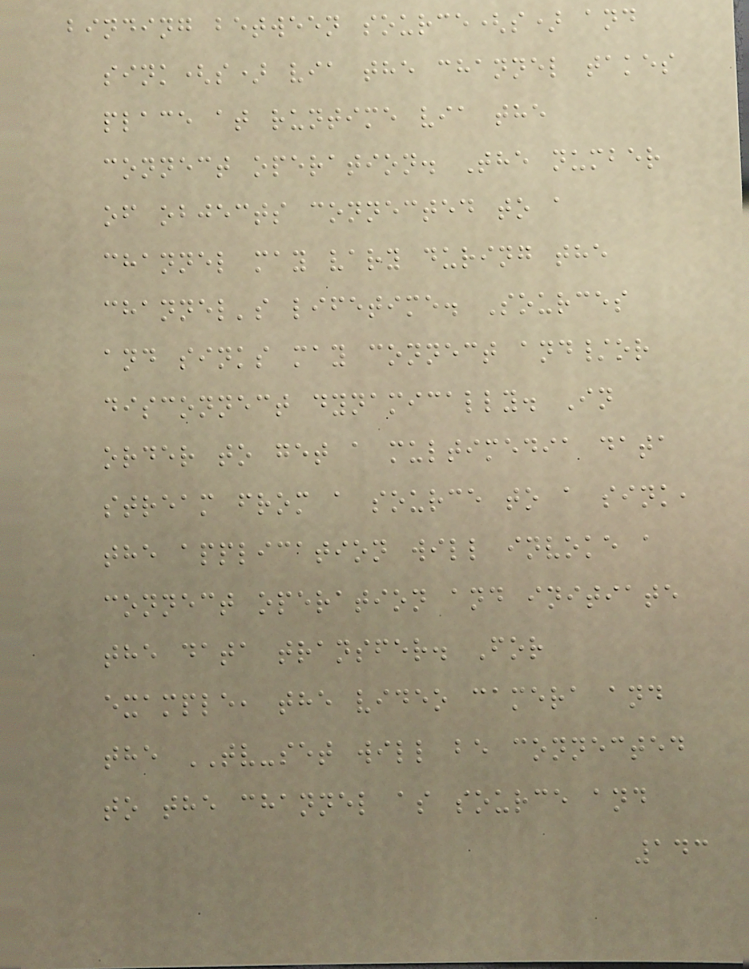binding between source(s) and
sink(s) via the channel takes
place at runtime via the
connect operation. The number
of objects connected to a
channel may vary during the
channel's lifetime. Sources
and sinks may connect and/or
disconnect dynamically. In
order to get a multimedia data
stream from a source to a sink,
the application will invoke a
connect operation and initiate
the data transfer. For
example, the video camera and
the TV-set will be connected
to the channel as source and
143
